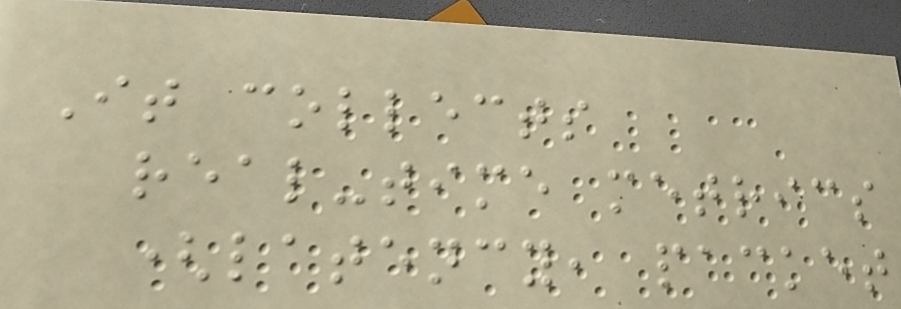It collects
real-time metrics
(latency, packet
